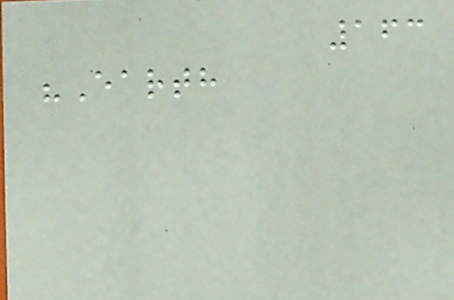163
"Earth
